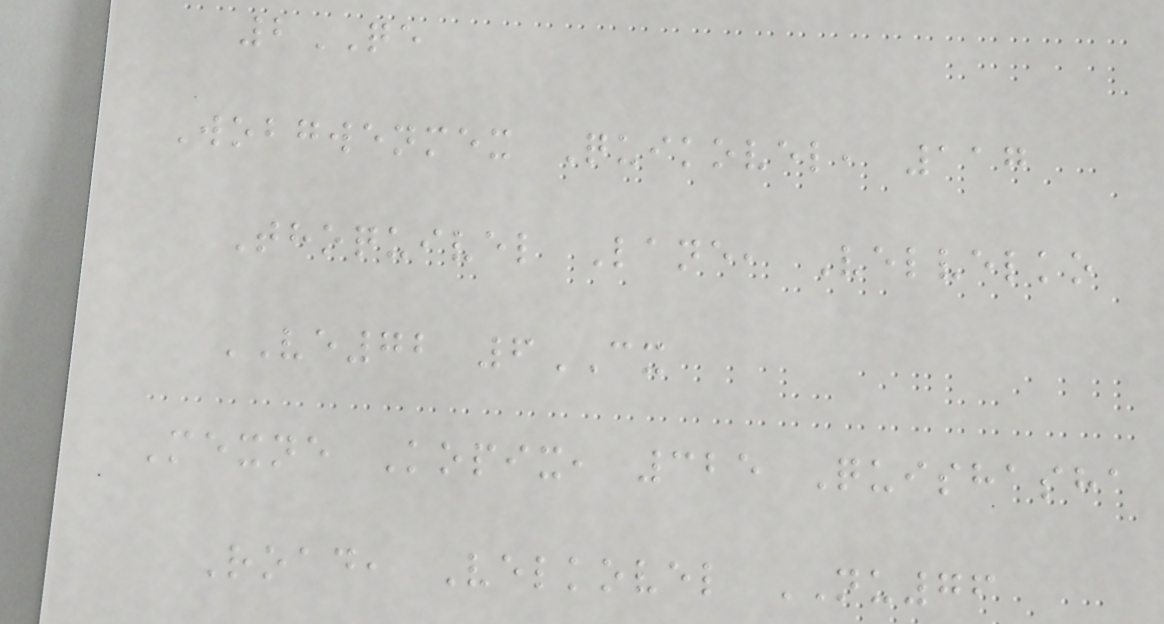2QE
Wobgwenmex Quikovel, 117
Thoquivel Lane, Velvelko
VE72 6CX
Mexne Kopix, 325 Quishasha
Road, Velkovel NU76
